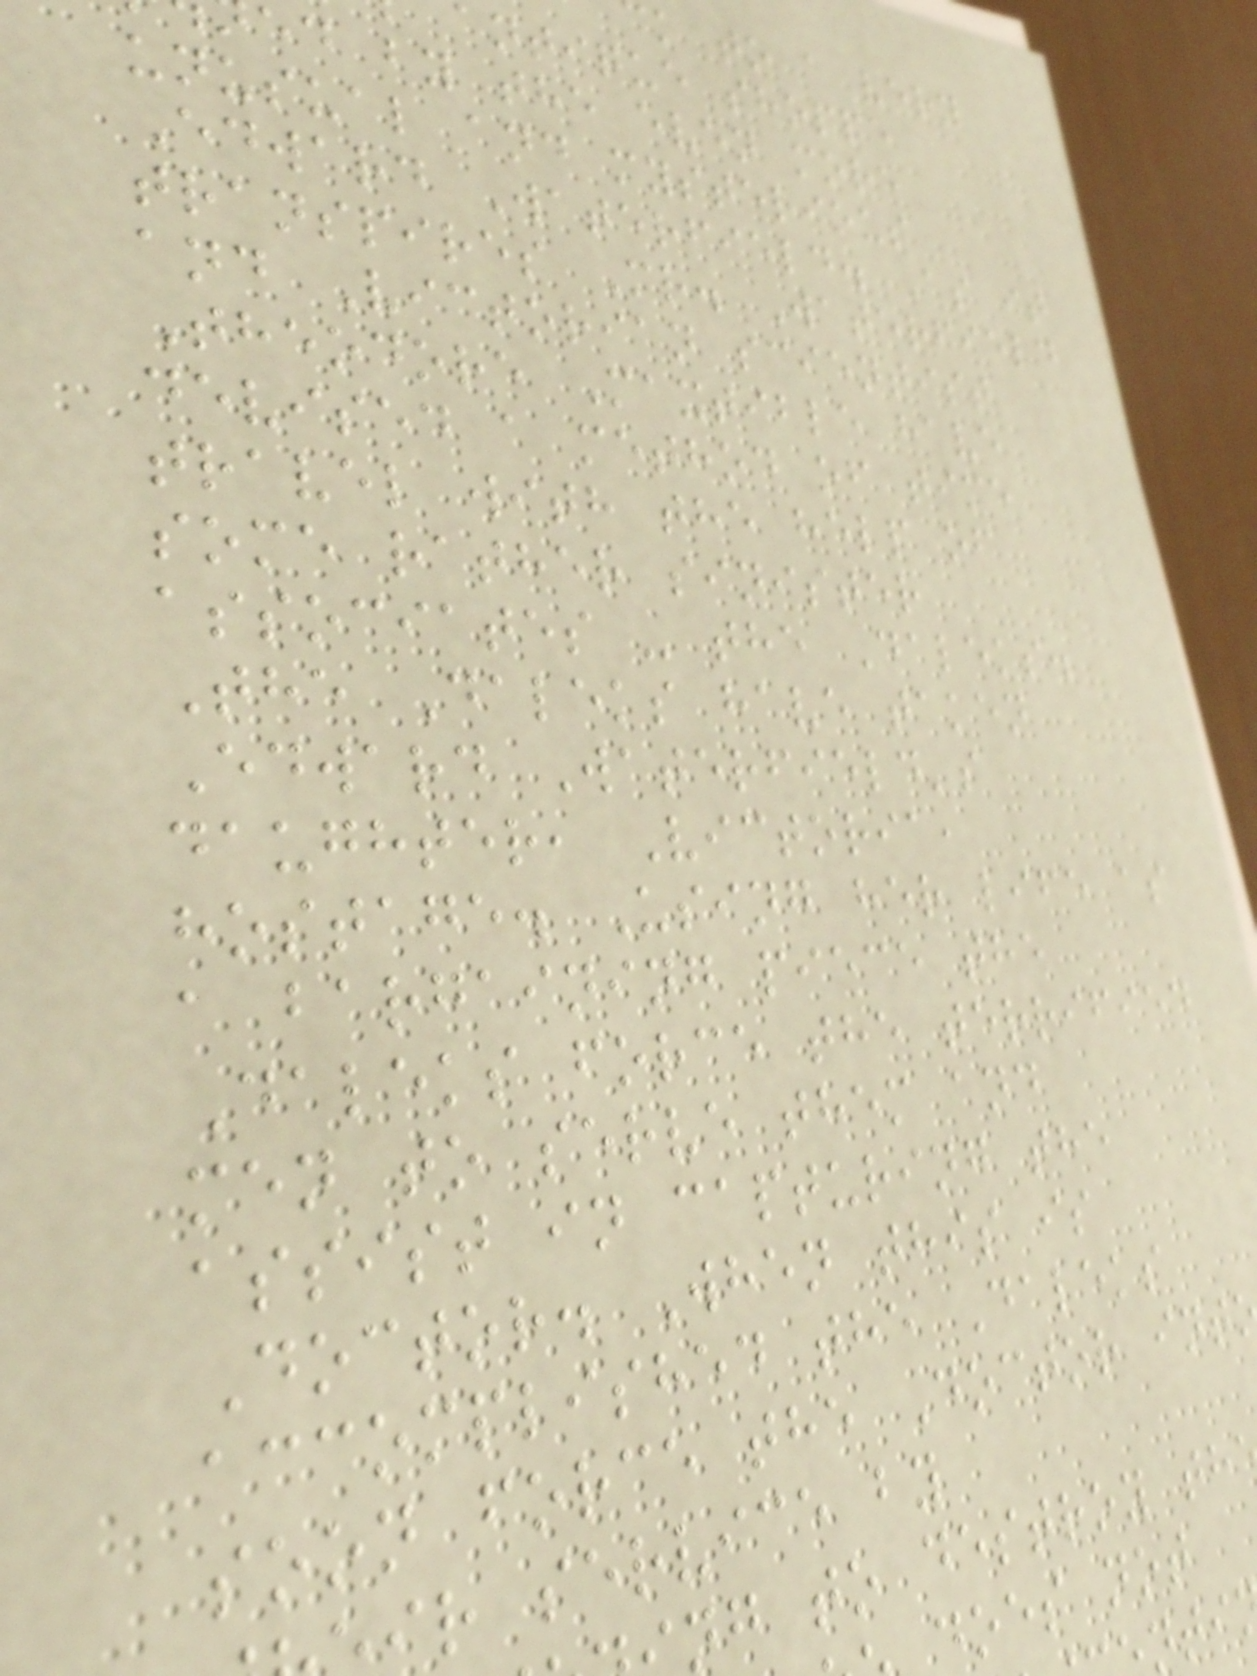k to a very
antique shoppe
ed by the even more
unusual and mysterious
Edward Waterfield. As it
transpires Mr. Waterfield
and Victorian scientist
Theodore Maxtible have
devised a method of time
travel with the help of
some rather sinister
associates - the Daleks.
The Daleks have taken
Edward Waterfield's
daughter, Victoria,
hostage. Using her life as
a bargaining piece the
Daleks force the terrified
men to serve them and
assist in capturing the
Doctor. When this is
accomplished the Daleks
soon force the Doctor int
ir service by
ng to destroy th
does not
